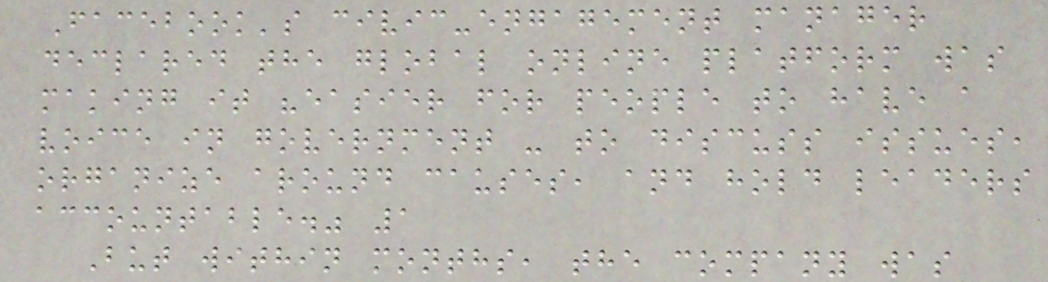Facebook's civic-engagement manager
declared the global online platform was
making it "easier for people to have a
voice in government - to discuss issues,
organize around causes, and hold leaders
accountable." 1
But within months, the company was
